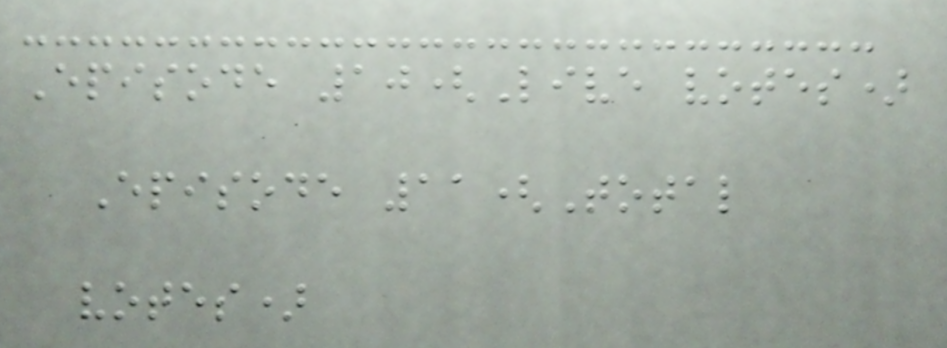Episode 10(Live votes)
Episode 11(Total
votes)
